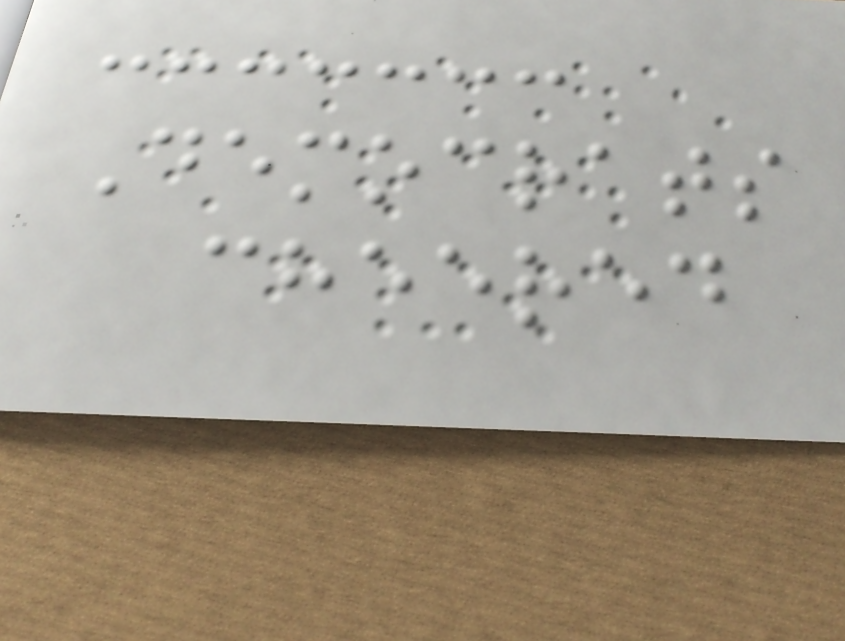Democrats
cheered
